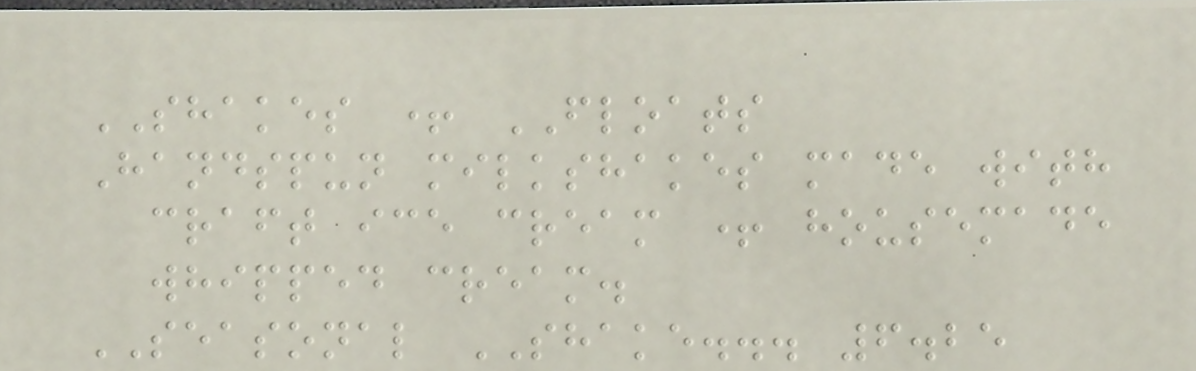SHAKES + FLOATS
Handspun milkshakes made with
craft ice cream + housemade
whipped cream.
SEASONAL SHAKE... 6.25
